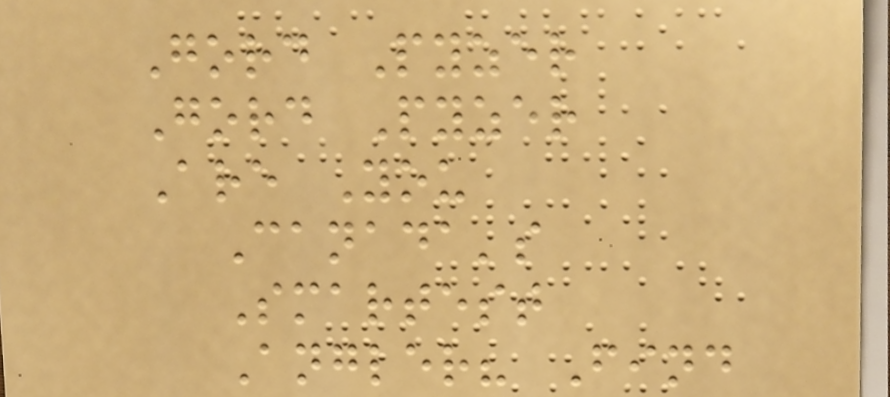Gord Pyzer
Gord Pyzer
Are You
Canada's
Smartest
Angler? Find
